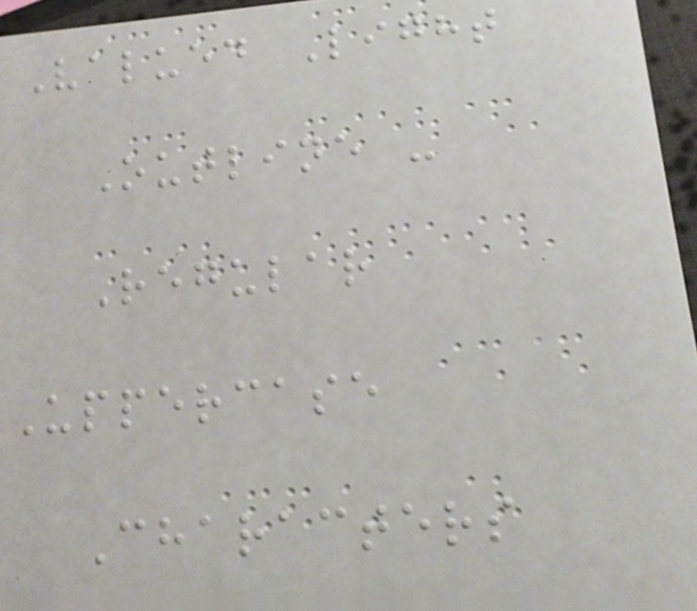Valued Light
Outline -
Regular
Uppercase
Characters
